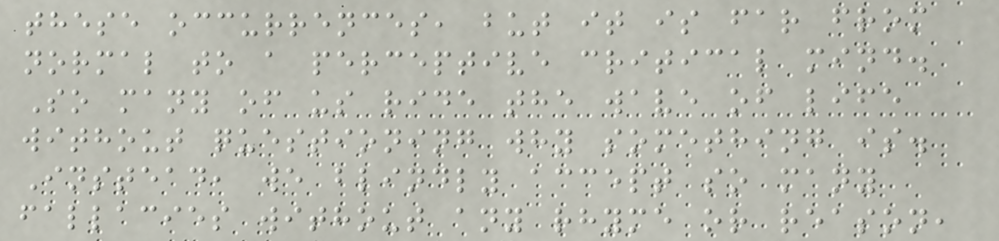these occurrences, but it is far from
normal to a perceptive critical mind.
So many of us ride the wave of life
without questioning why something is.
Instead, we blindly accept so many
fallacies without any rhyme or reason,
